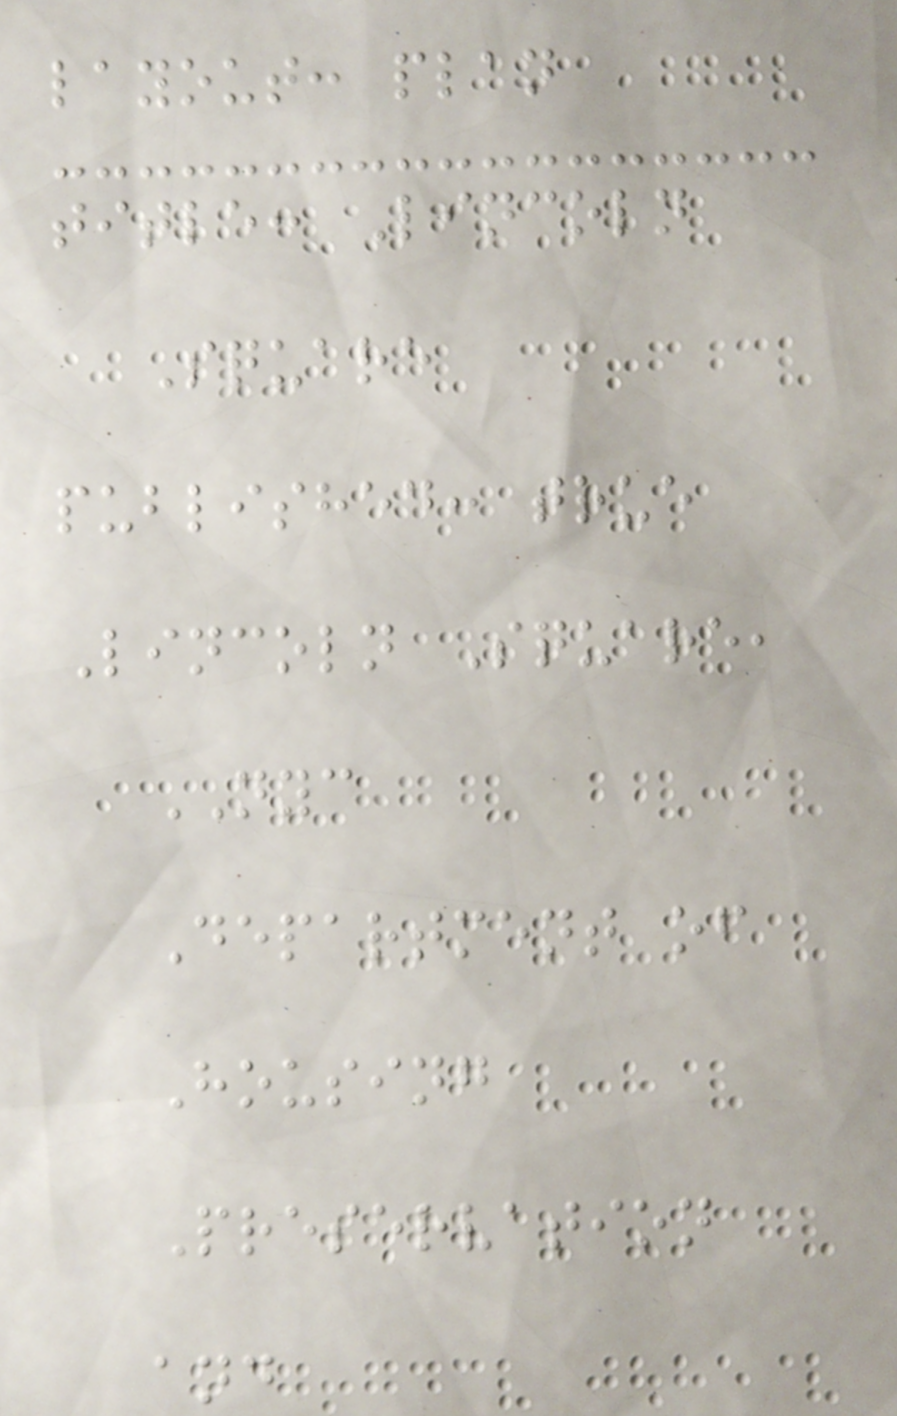layout: plan
title: Lincoln
Square
published: true
Lincoln Square,
NYC
Department of
Housing
Preservation
and
